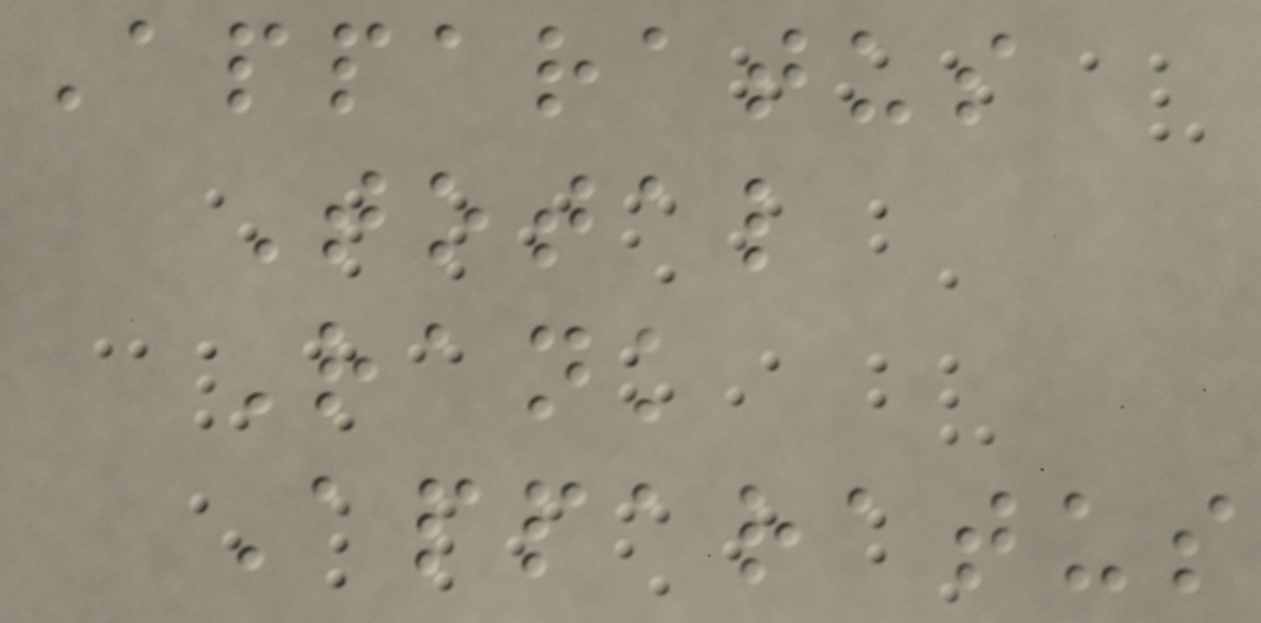Apparatus
Total
Rank
Apparatus
